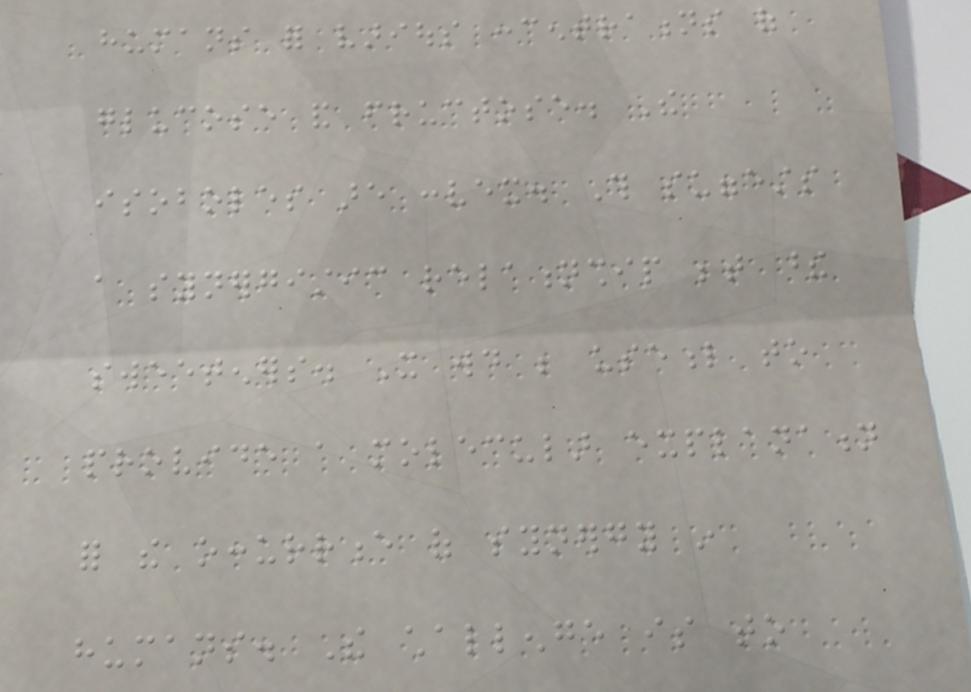humans for various concentrations of
glucose and fructose. The
isoboles are convex. This suggests
a synergistic relationship between these
sweeteners. It would be useful to
provide a molecular explanation
for the occurrence of synergy in
humans. The challenge is to
